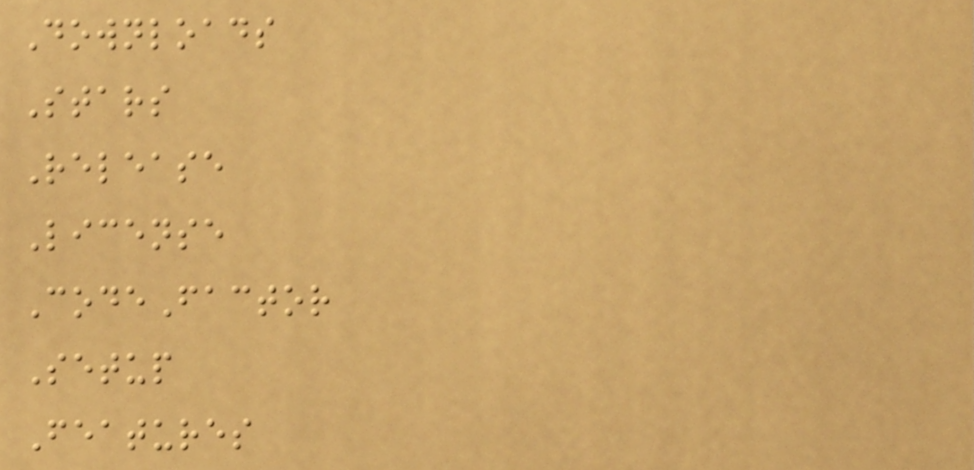Downloads
Stars
Release
License
CodeFactor
Setup
Features
